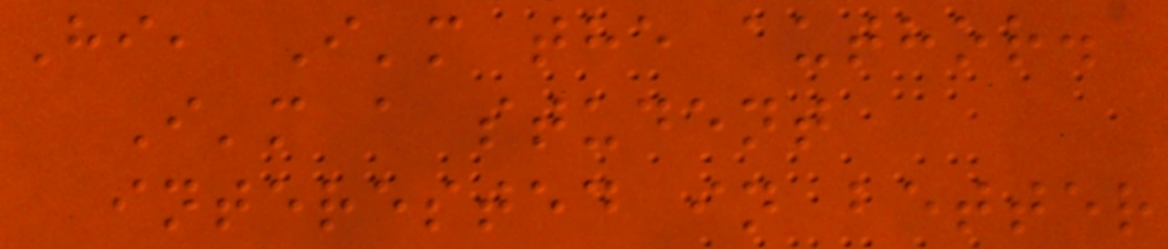Hi, I'm the author.
I'm a student
interested in better
